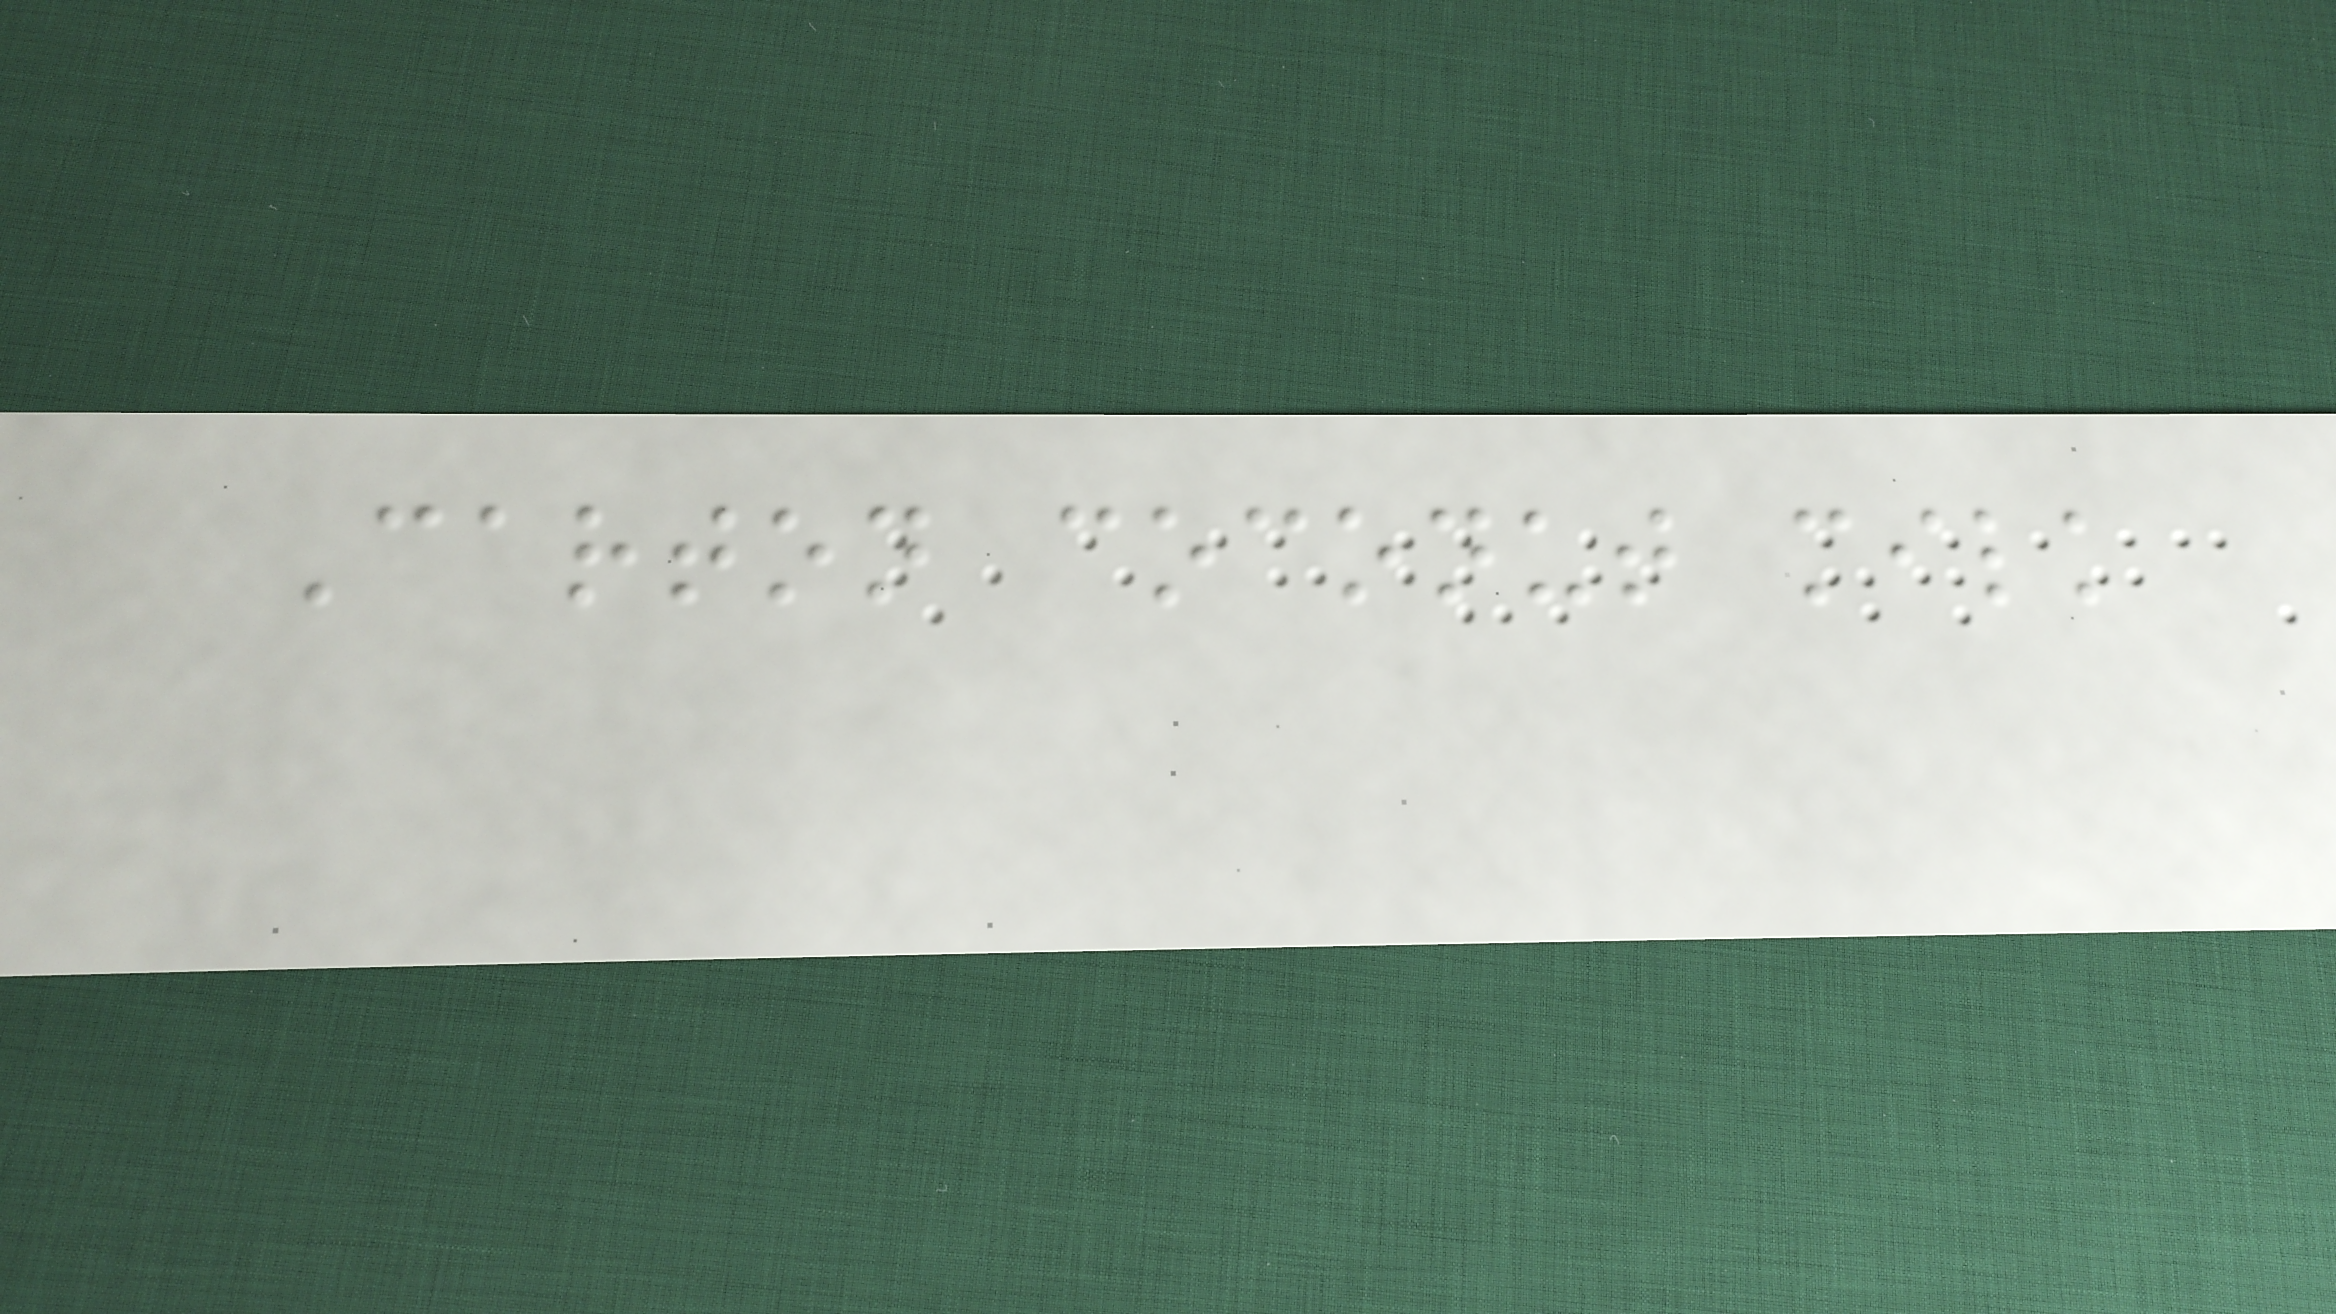Carton coconut milk
